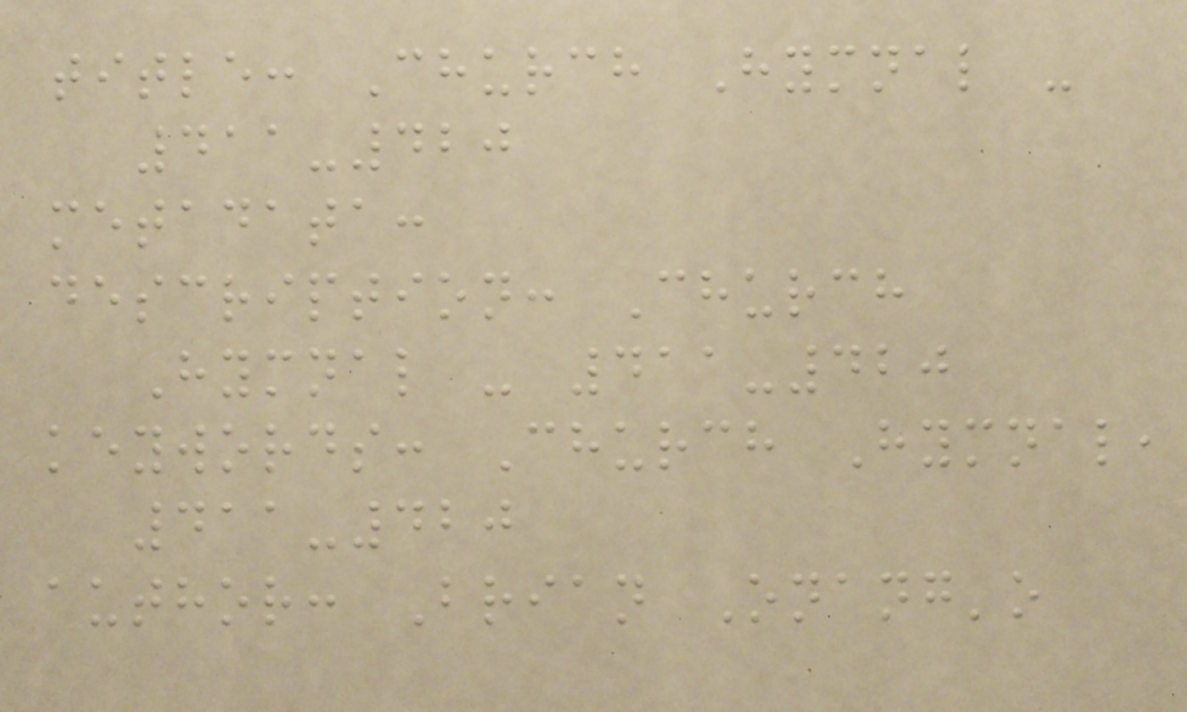title: Church Hymnal -
411-420
metadata:
description: Church
Hymnal - 411-420
keywords: Church Hymnal,
411-420
author: Brian Onang'o
